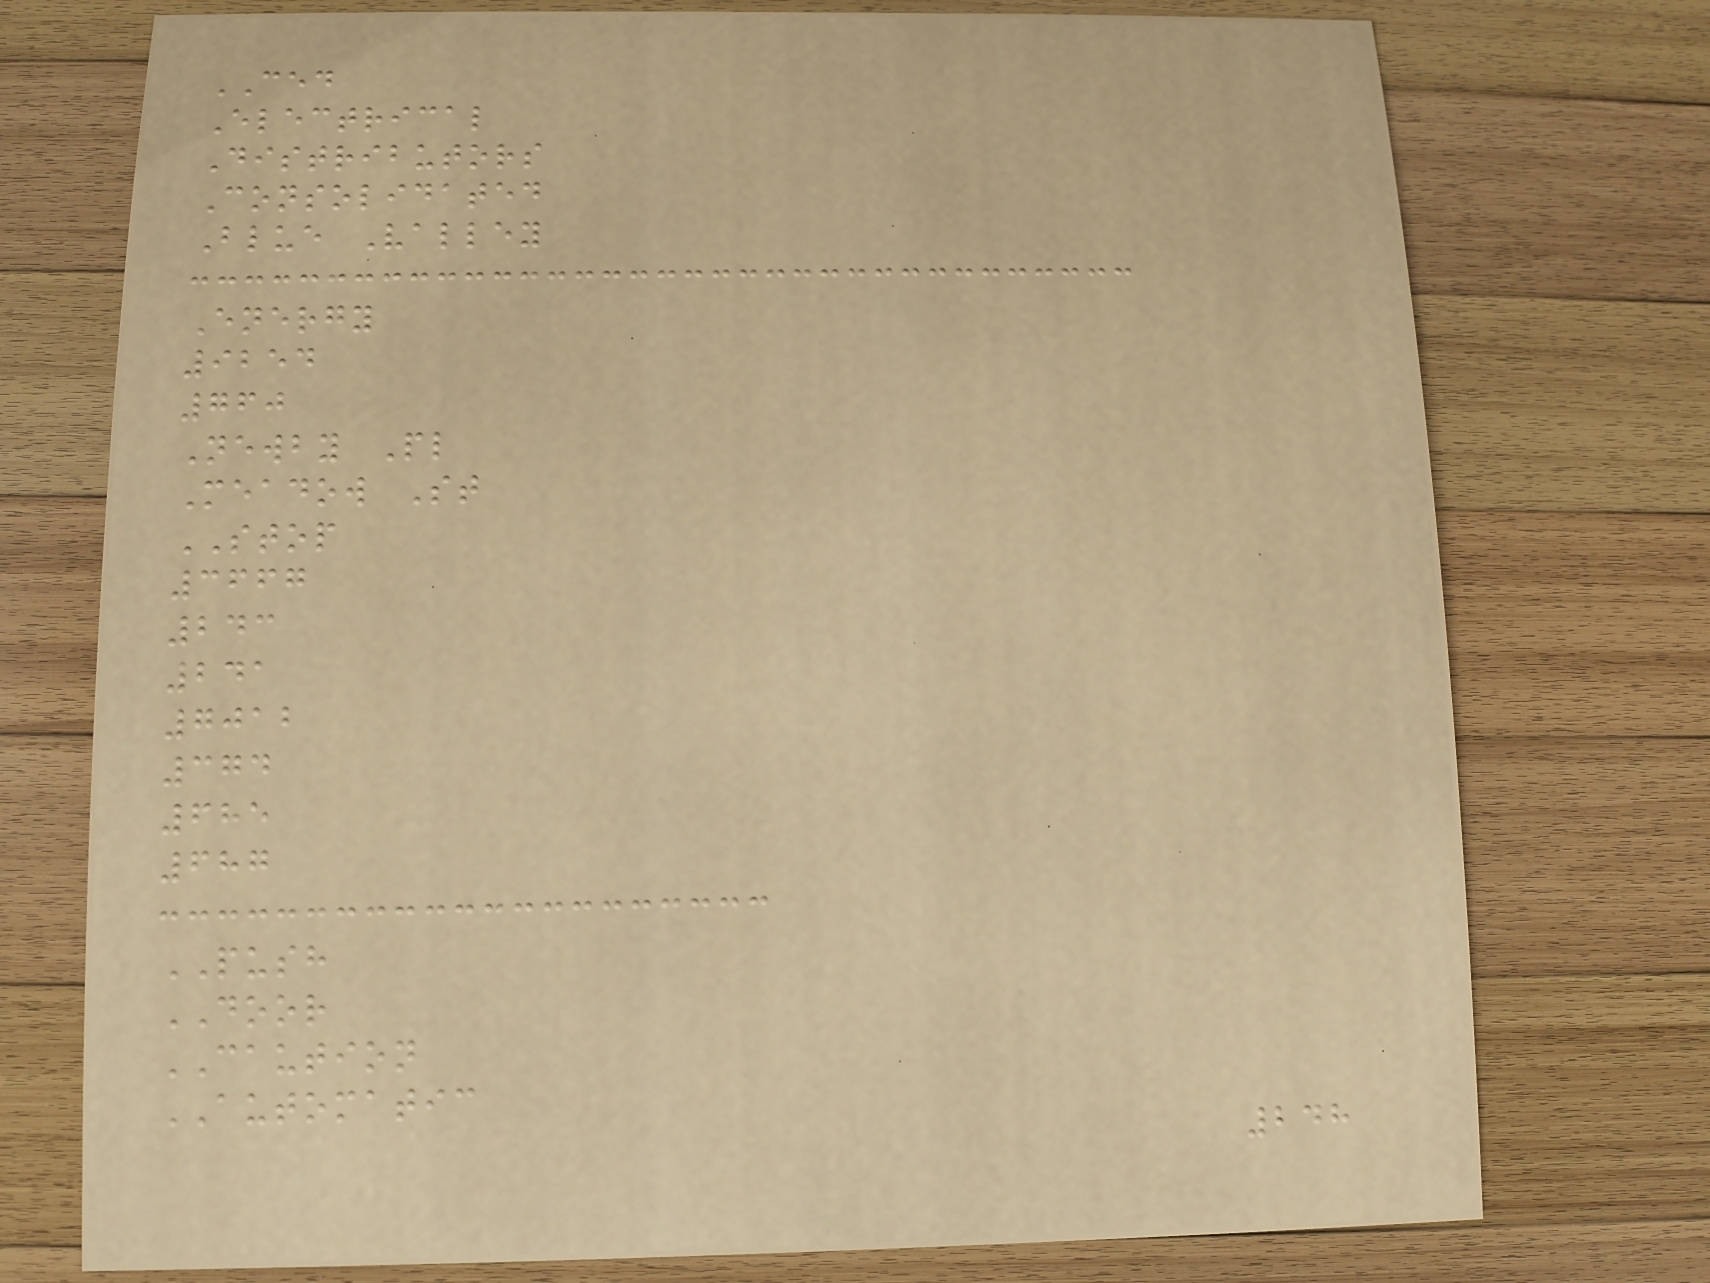CED
Electrical
Distributors
Consolidated
Blue Valley
Energy
9254
760
Newby Pl
Meadow St
STOP
3667
243
241
7012
374
685
687
PUSH
DOOR
CAUTION
AUTOMATIC
248
